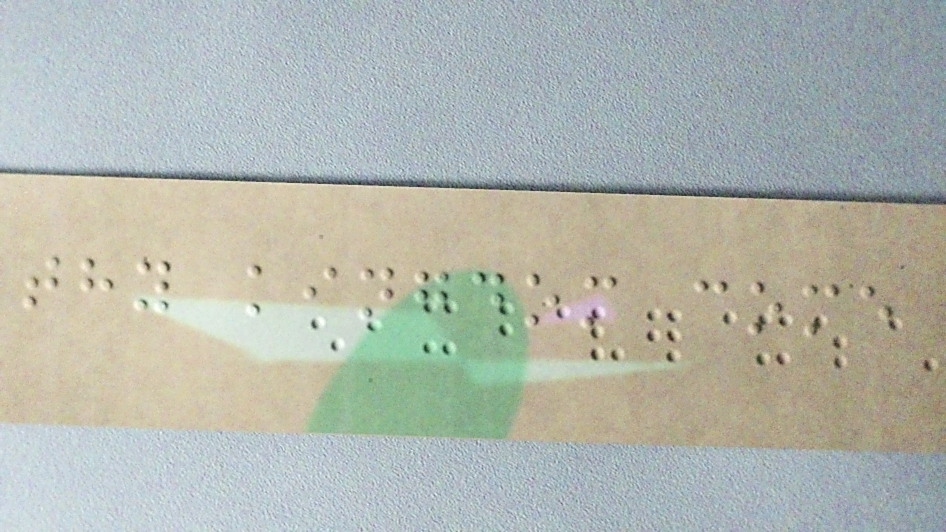thy kingdom come
